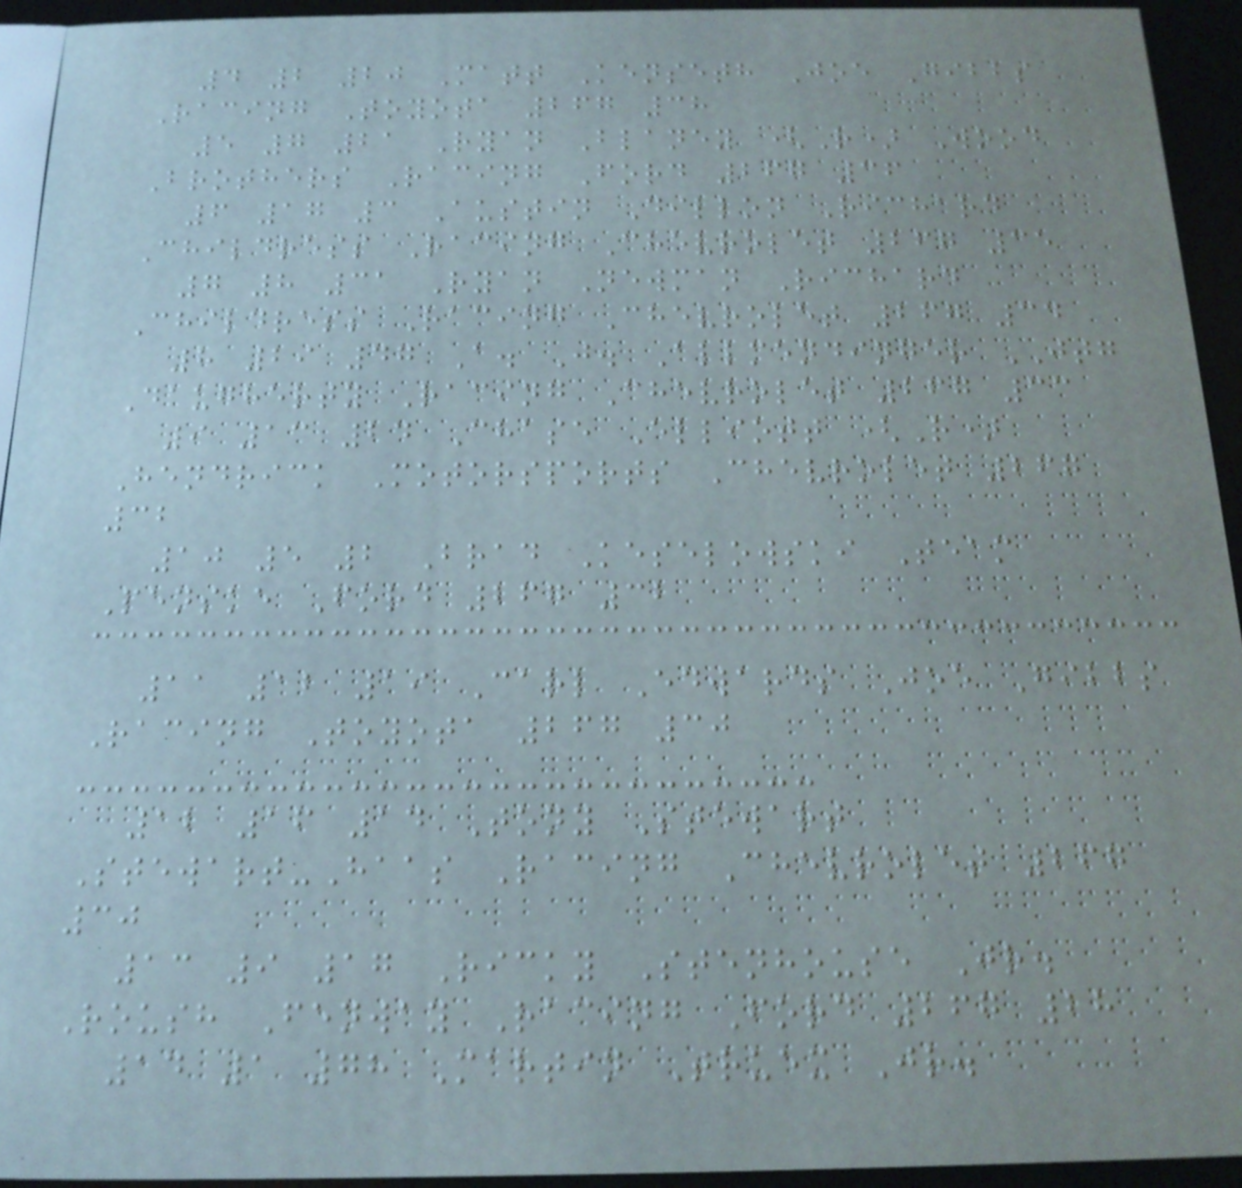4 2 20 Matt Kenseth Joe Gibbs
Racing Toyota 267 38
5 7 21 Ryan Blaney (R) Wood
Brothers Racing Ford 267 36
6 17 3 Austin Dillon Richard
Childress Racing Chevrolet 267 35
7 8 31 Ryan Newman Richard
Childress Racing Chevrolet 267 34
8 29 47 A. J. Allmendinger JTG
Daugherty Racing Chevrolet 267 33
9 13 24 Chase Elliott (R)
Hendrick Motorsports Chevrolet 267
32
10 5 2 Brad Keselowski Team
Penske Ford 267 32
11 12 19 Carl Edwards Joe Gibbs
Racing Toyota 267 30
12 16 14 Tony Stewart
Stewart-Haas Racing Chevrolet 267
30
13 9 17 Ricky Stenhouse Jr.
Roush Fenway Racing Ford 267 28
14 1 78 Martin Truex Jr.
